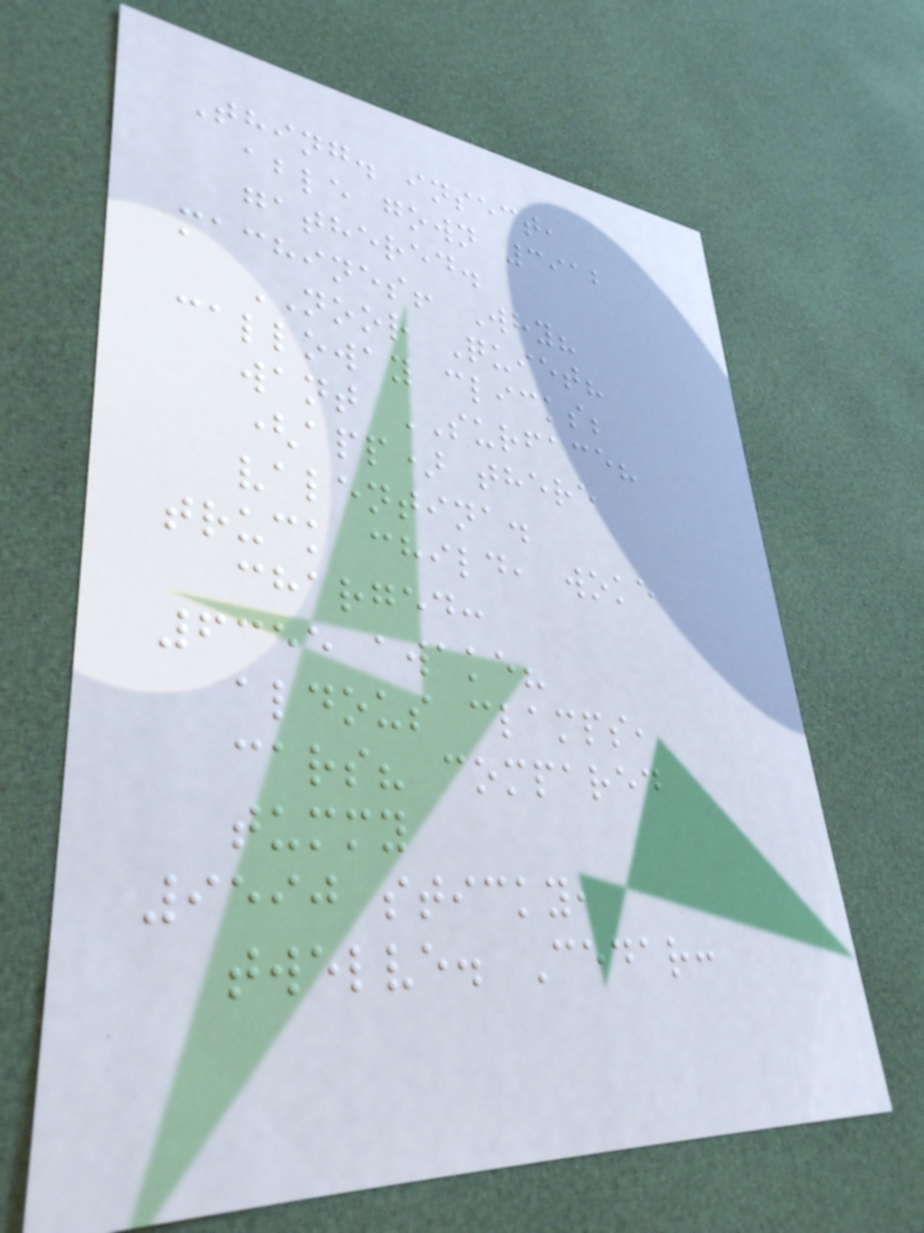Thing. insect,
able gown 3912
gathered.
machines! Why?
NOOR Quiet?
calloway clicks;
want SURFACE?
(app) there
valentina.
truck child, woke
charged:
6355 awake?
aldous clamps,
cars? compared
tummy
9590 sticky,
twelve. Cedar:
